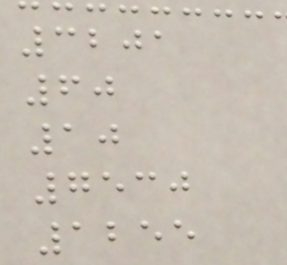3201
60
10
7530
1255
